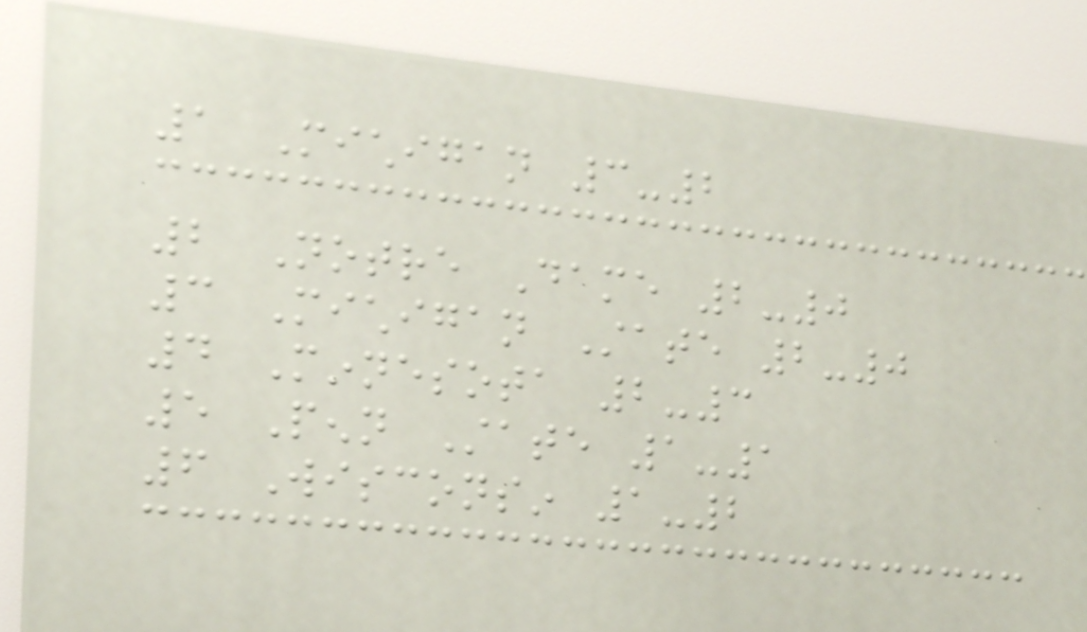1 Michigan 3-2
2 Notre Dame 2-0
3 Michigan State 2-0
4 Minnesota 2-3
5 Penn State 1-1
6 Wisconsin 1-2
